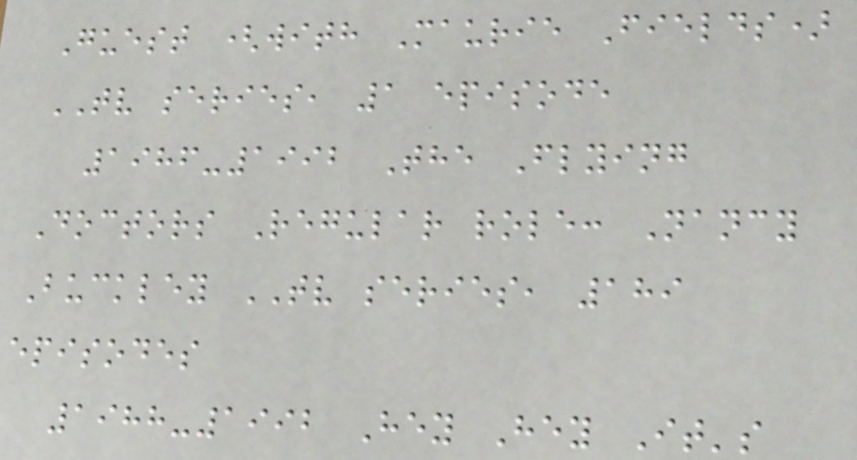Guest (with Maurie Fields)
TV series, 1 episode
1986-1992 The Flying
Doctors Regular role: Nancy
Buckley TV series, 189
episodes
1988-1992 Hey Hey It's
